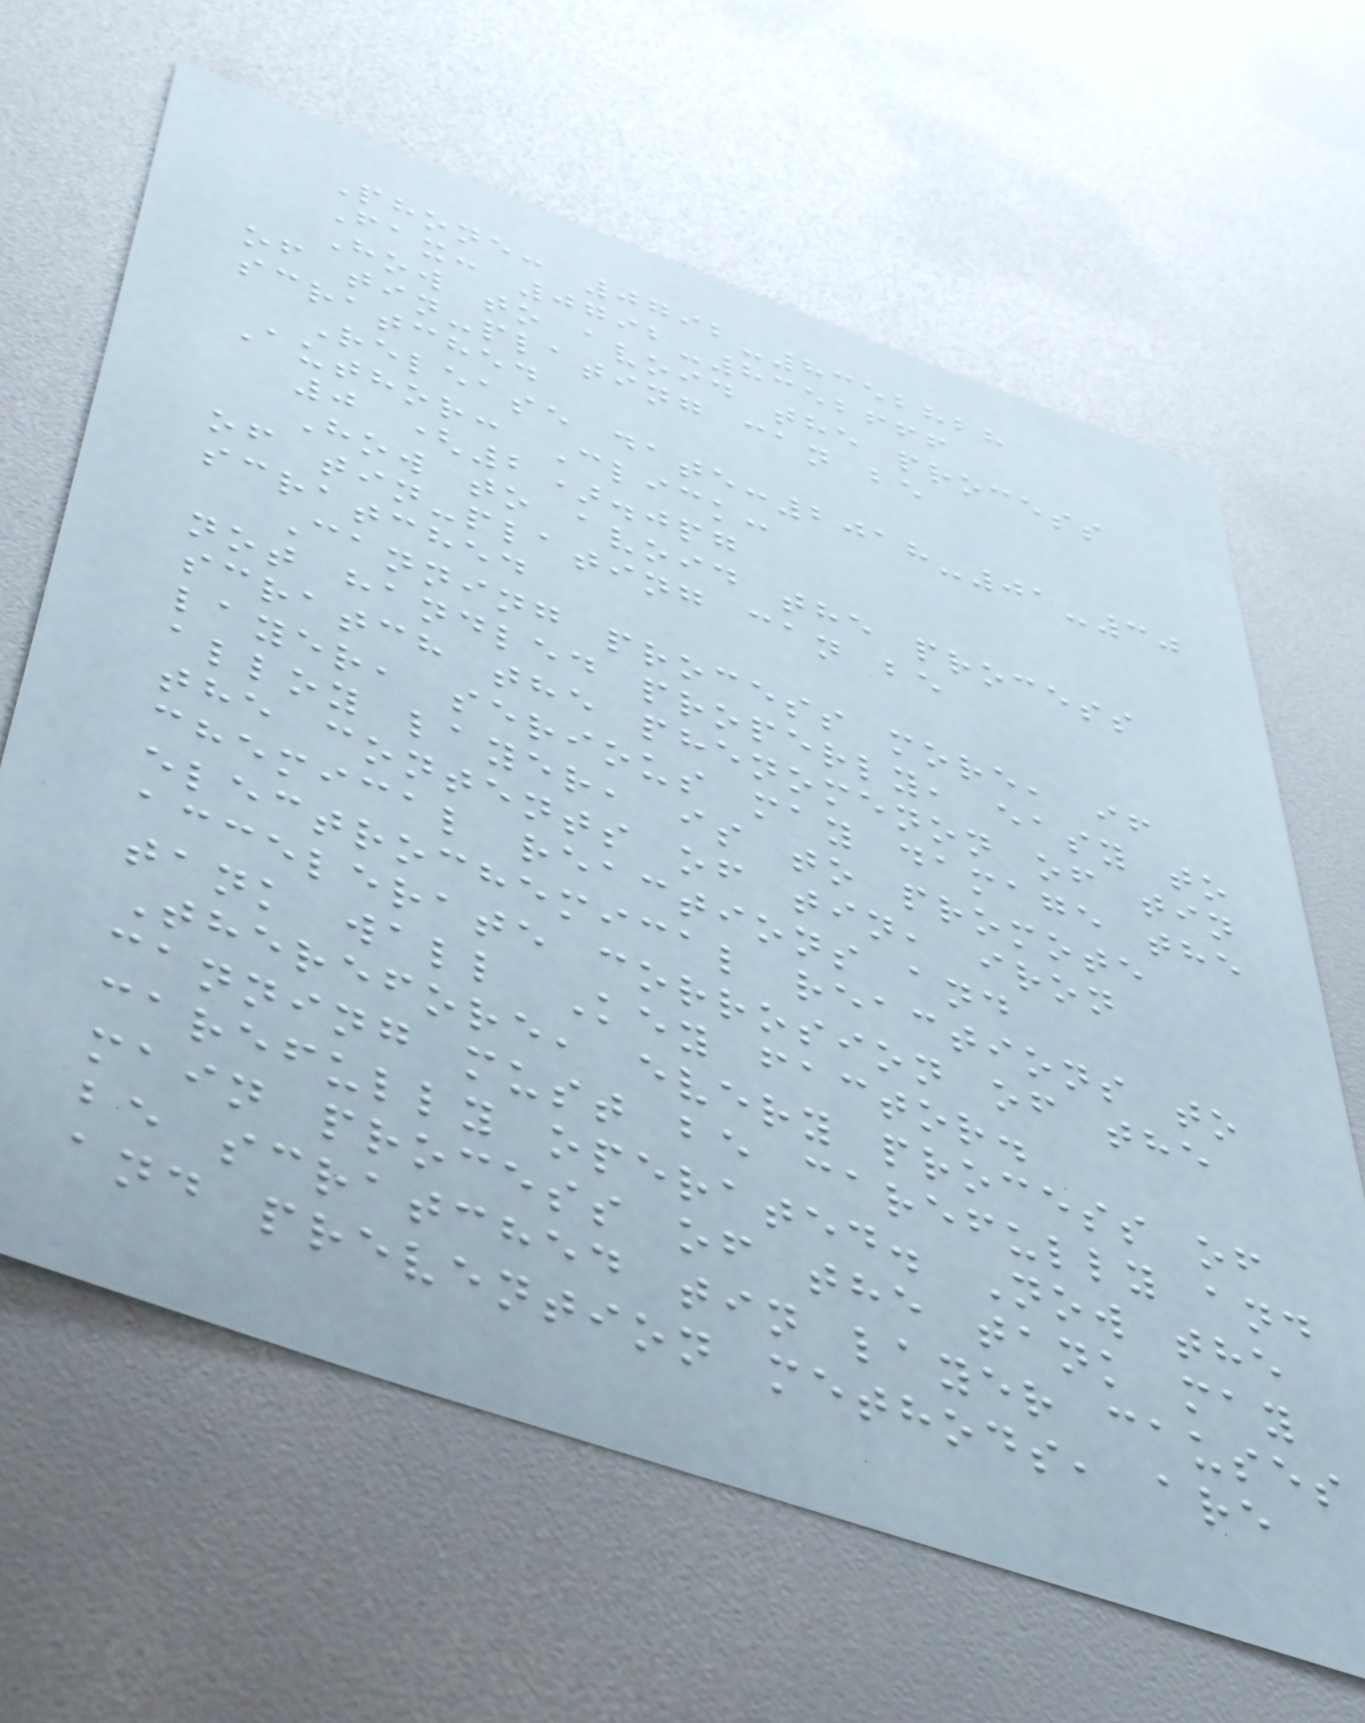Phone: 0792-8352828
Fax: 0792-8352666
How to avoid the process
of tin-plating can be
scratched
Release date:2018-01-30
Author: Click:
0 (2).jpg
How to avoid the process
of tin-plating can be
scratched
Canning process more, if
not handled properly, easy to
scratch the phenomenon of tin
layer, serious may damage the
alloy layer, is to promote
the contents of tin, iron
chemical reactions and
electrochemical reactions to
accelerate corrosion of the
tank wall Key factor.
Therefore, every process of
canning must be carefully and
carefully operated. Now the
main process of the tank may
be scratched tin layer causes
and prevention methods, are
